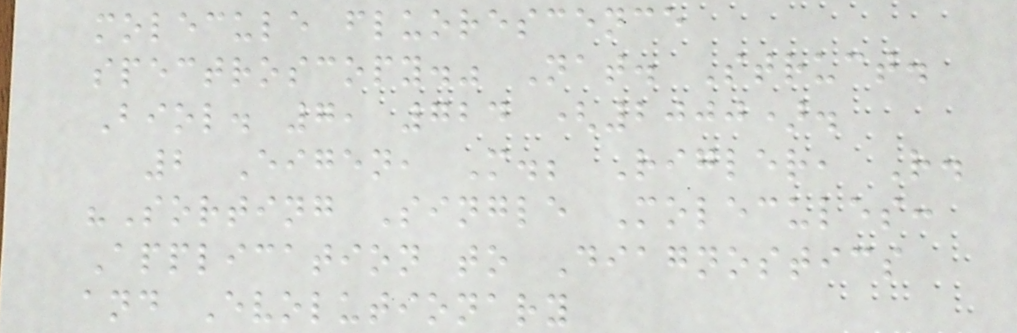molecule fluorescence
spectroscopy." Nat. Struct.
Biol. 7, 724 (2000).
2 Eigen, M.; Rigler, R.
"Sorting Single Molecules:
Application to Diagnostics
and Evolutionary
